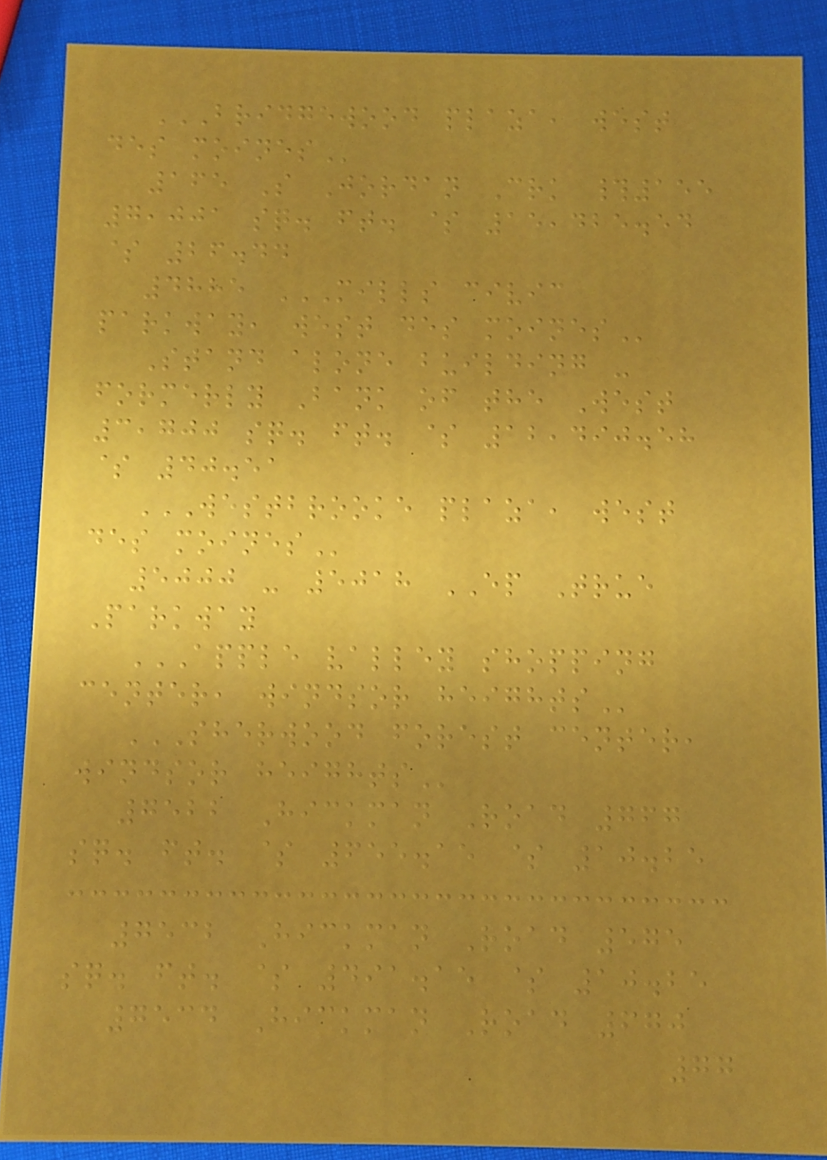BRIDGEWOOD PLAZA, WEST
DES MOINES
165 S Jordan Crk #155
7,001 sq. ft. $ 15,425.54
$ 26.44
4885 MILLS CIVIC
PARKWAY, WEST DES MOINES
Stand alone building -
formerly Bank of the West
3,700 sq. ft. $ 12,490.58
$ 40.51
WESTBROOKE PLAZA, WEST
DES MOINES
5000 - 5018 EP True
Parkway
APPLE VALLEY SHOPPING
CENTER, WINDSOR HEIGHTS
SHERWOOD FOREST CENTER,
WINDSOR HEIGHTS
7522 Hickman Road 767
sq. ft. $ 655.15 $ 10.25
7532 Hickman Road 575
sq. ft. $ 491.15 $ 10.25
7534 Hickman Road 670
77
